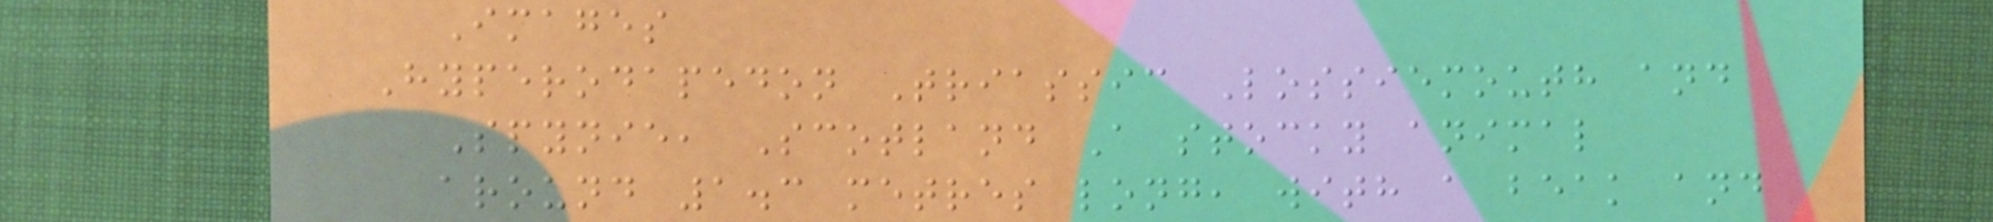Images
Hyperodapedon Triassic Lossiemouth and
Spynie, Scotland A stocky animal
around 1.3 metres long, with a beak and
